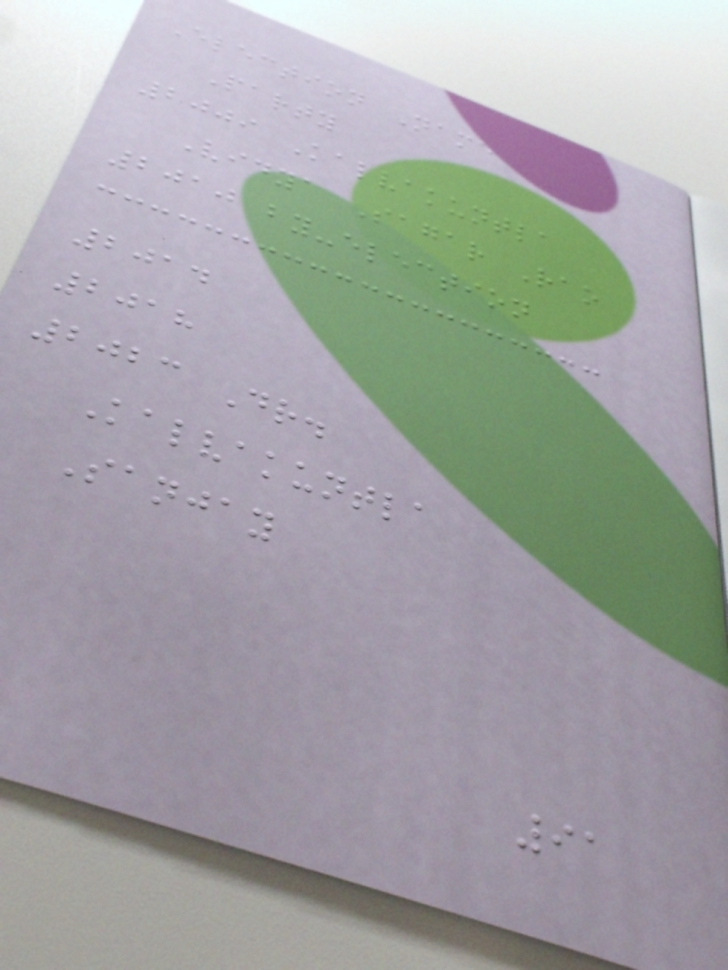Election Name
Party
2009 Kalvakuntla
Vidya Sagar Rao
2010 by-election
2014
2018
2023 Dr.
Kalvakuntla
Sanjay
91
